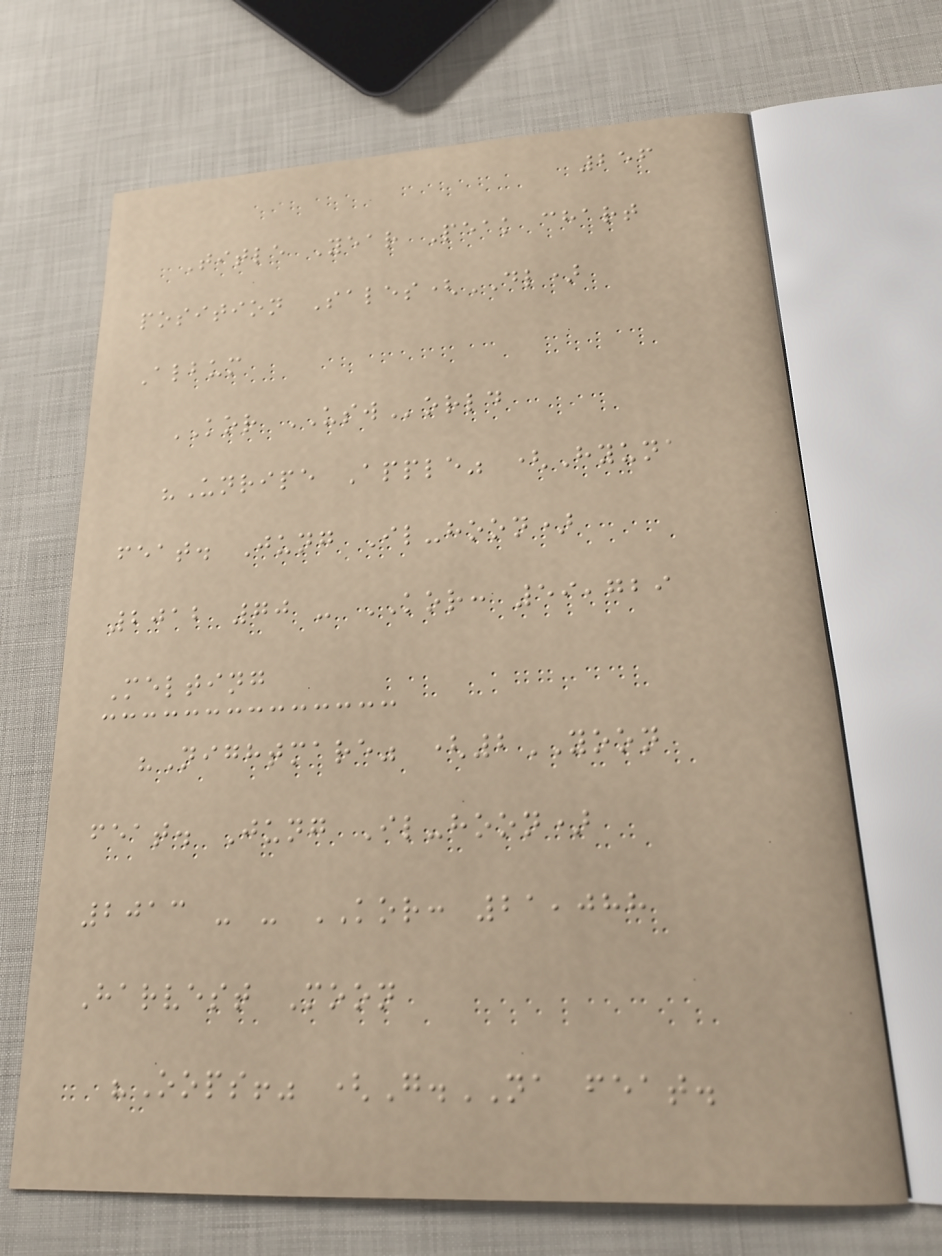256
Title Year Peak chart
position Sales(DL)
Album
KOR USWorld
"Unripe Apple" (Hyuna
feat. Jung Il-hoon)
2012 70 - KOR: 59,729
Melting
"Nightmare" (2YOON
feat. Jung Il-hoon)
2013 - - KOR: 21,088
Harvest Moon
"Oops!" (G.NA feat.
